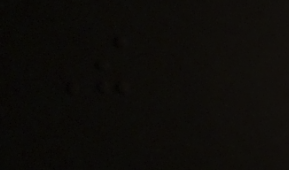The
